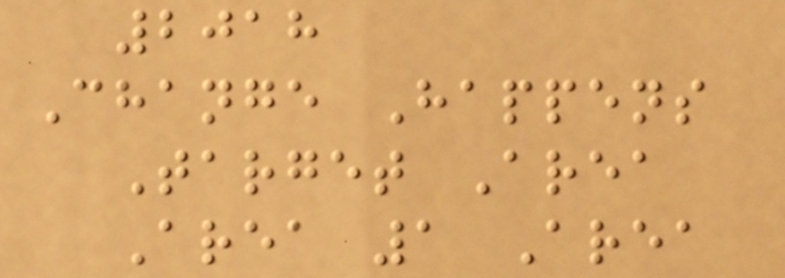2018
Change Happens
Target Area
Area 1 Area
